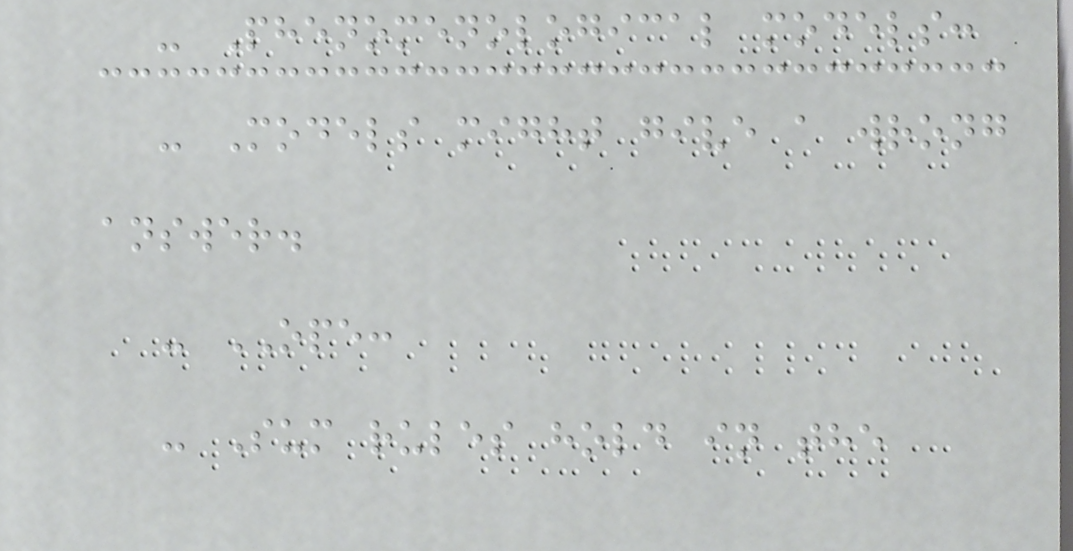- Phenomenological models:
- Models might give a wrong
answer.
- OPE:
- Sum rules hold in the
